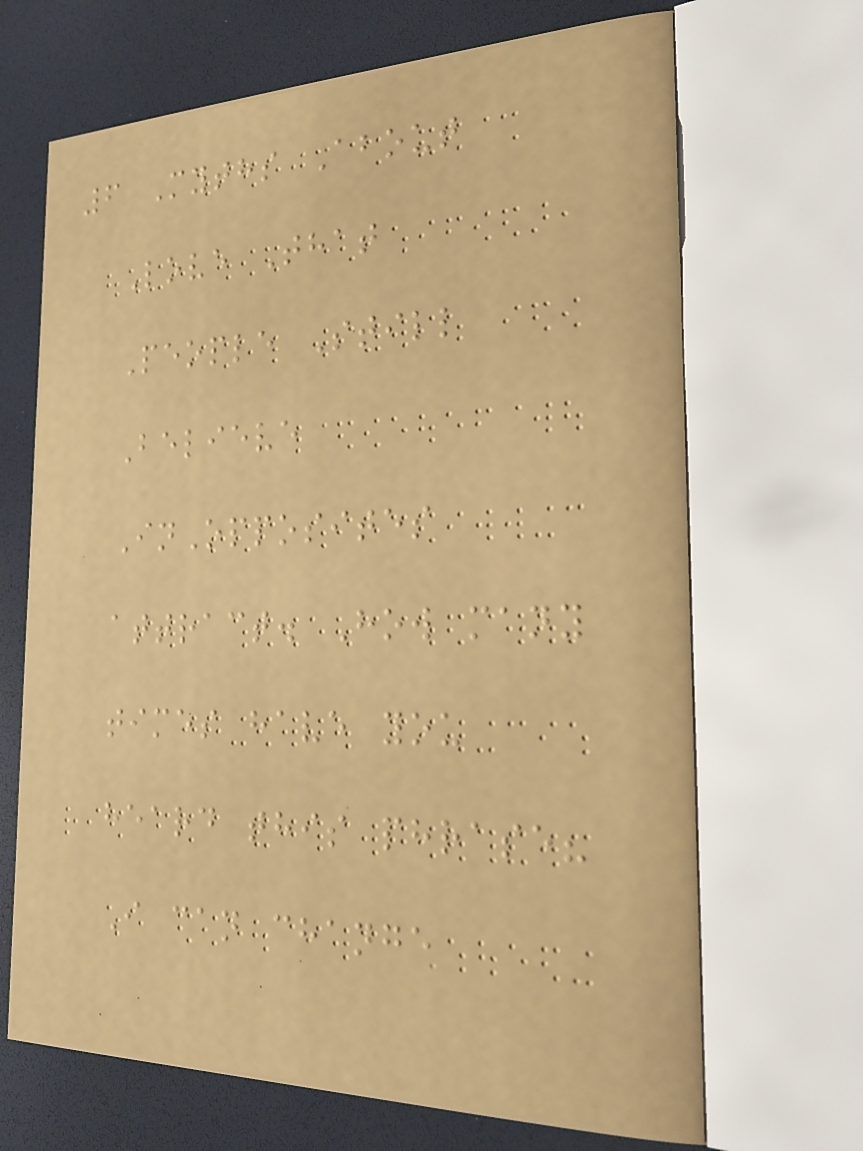6 Myths About
Love That
People Still
Believe
InOpposites
attract. How many
times have you
heard this phrase?
I can change
